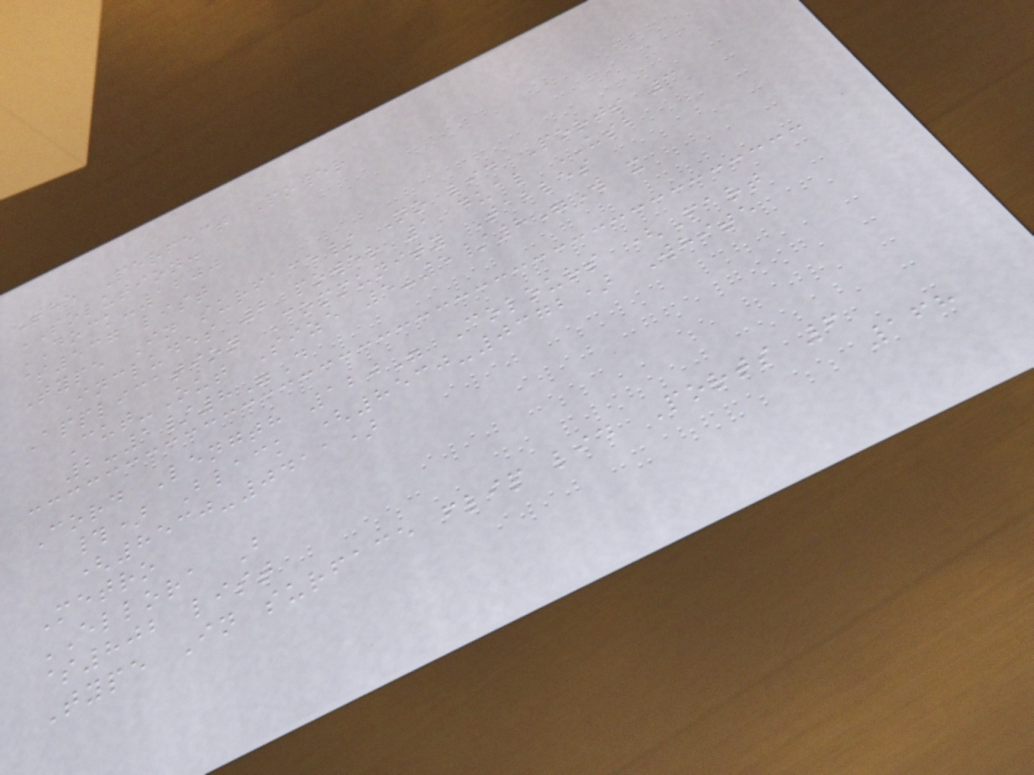The Perfect Power
SOLUTION.
DOCK-1200
$537 list
Type In surface/ No lid Ports 3
Includes 2 power 1 dual USB
Application Community Tables
Cut-Out Size 5-5/8"W x
2-1/8"D
Cord Length 120" Colours (Part
#) Black (8530-0372) White
(8530-0411)
Metro
ELLORA B
$802 list
Type In surface flip lid Ports 6
168
